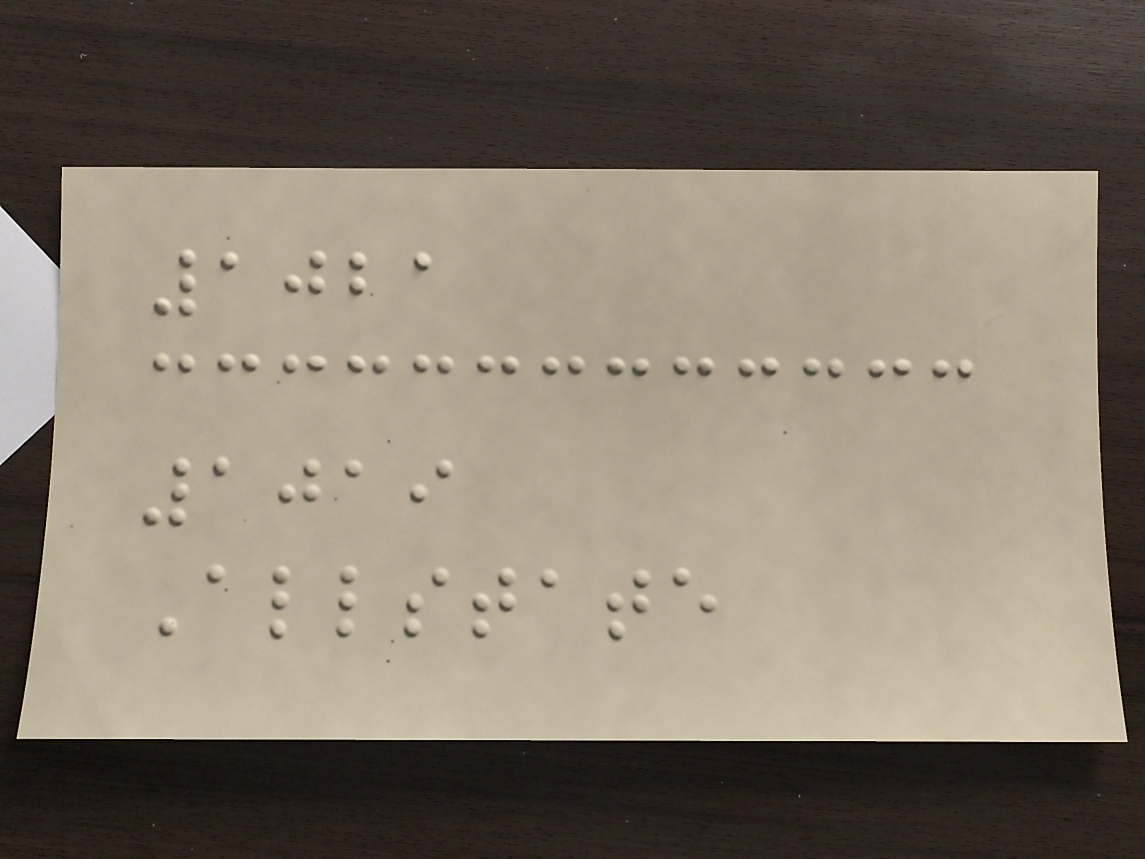1021
1019
Allstate
